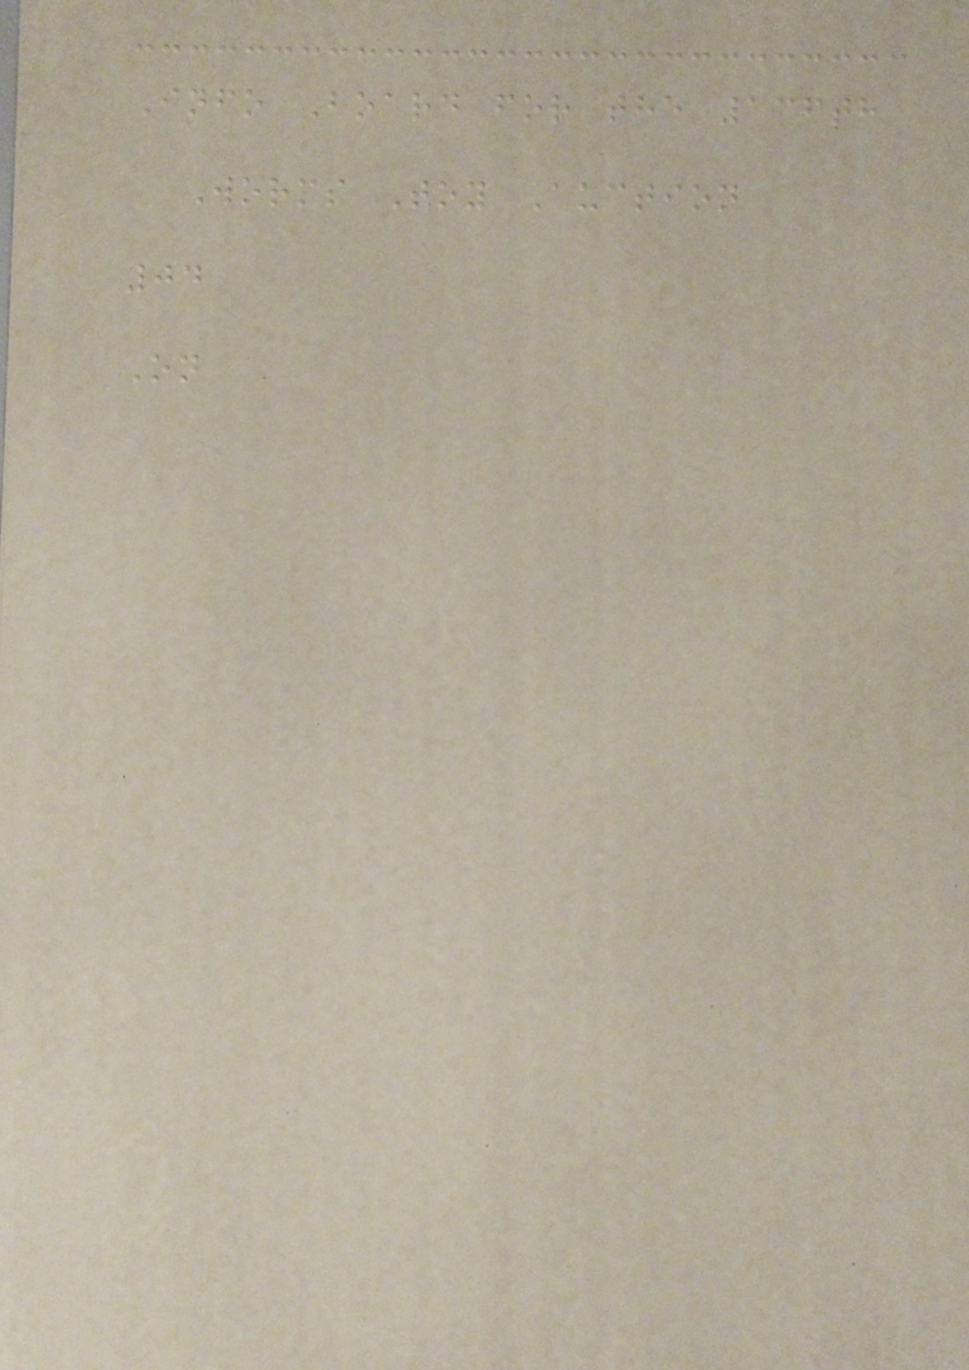Info Board for the 136th
Worms Toy Auction
04
On
